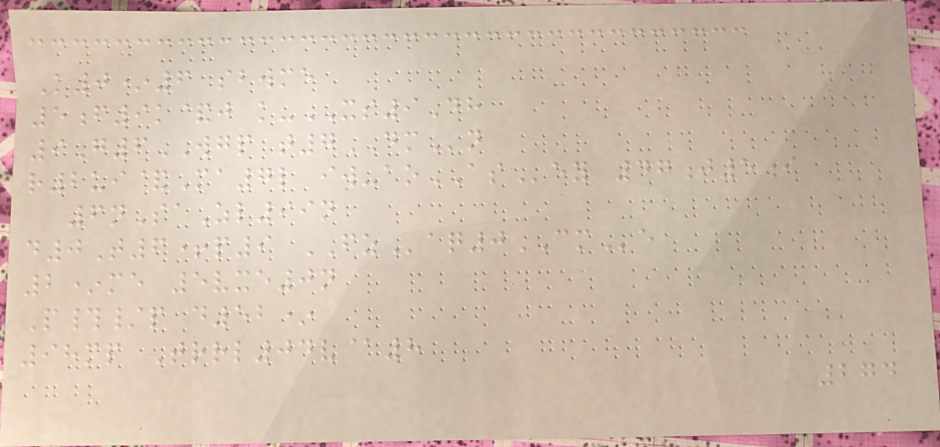K0*6 sbwme
5f9k&j k-XS9Dh
9G6WGP t7DMn
r2ui&Ma7l iw-aoASey 47j5i
6nSaZl99n
d0T6+p9 FZaq0CMe
2*me 5vxe0n
P#/p d52*
98mp Trrl04v@8
274
